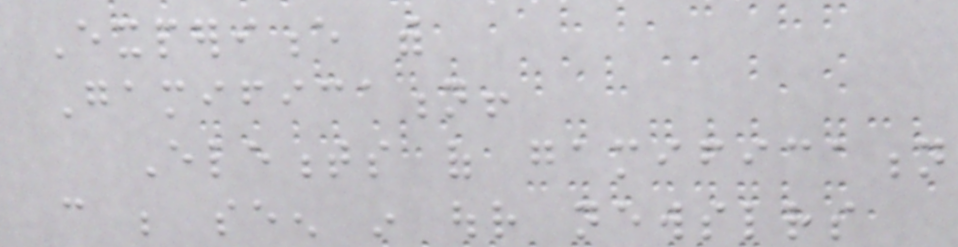Experience with
Gamification!
Elements of gamification
can be seen in our newsletters
